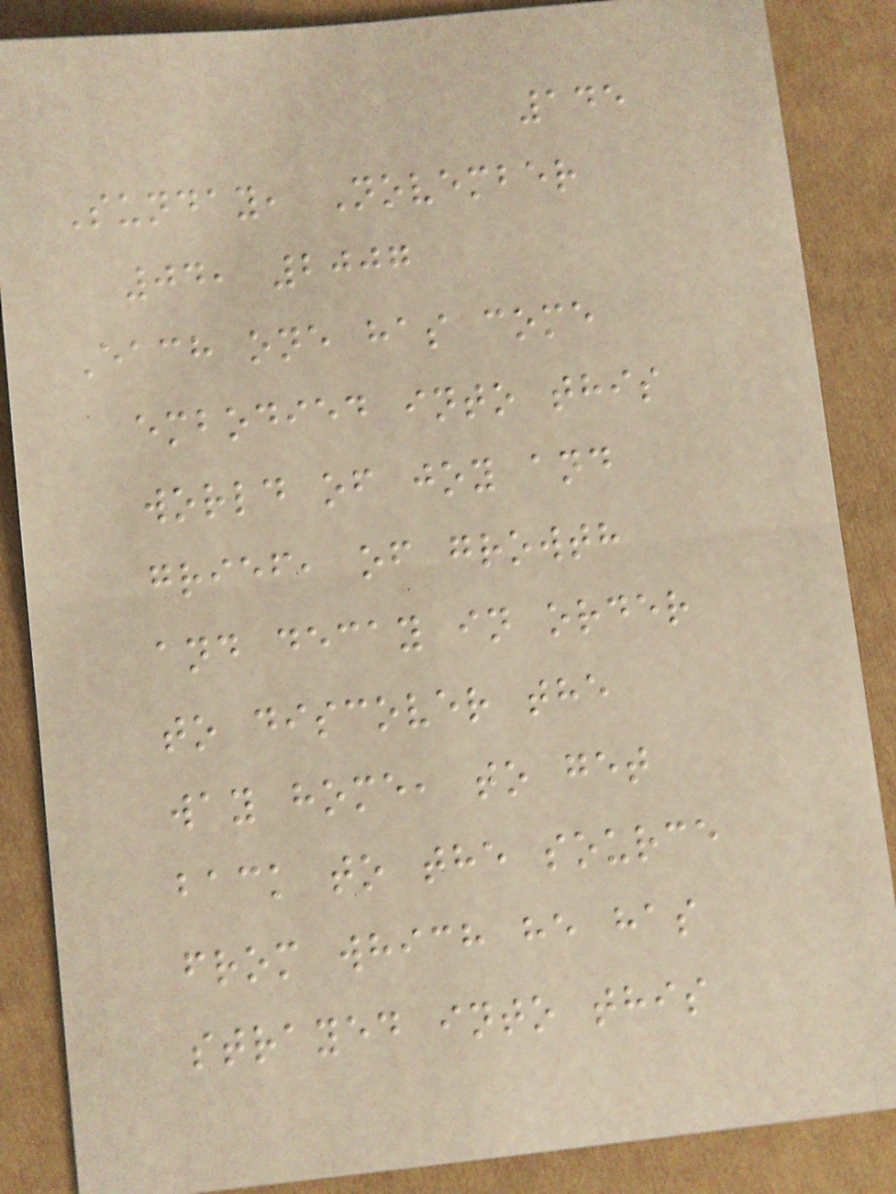145
Sunday, November
04, 2007
Each one has come
embodied into this
world of joy and
grief, of growth
and decay in order
to discover the
way home, to get
back to the source
from which he has
strayed into this
